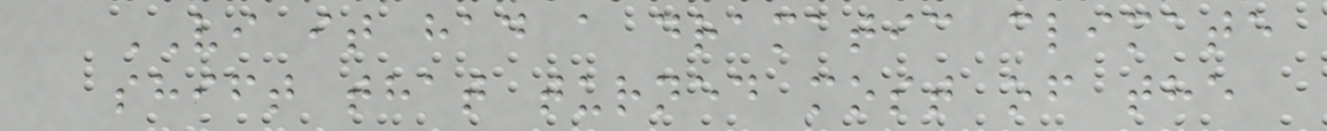VI it had a dramatic climate
shift that turned most of the
